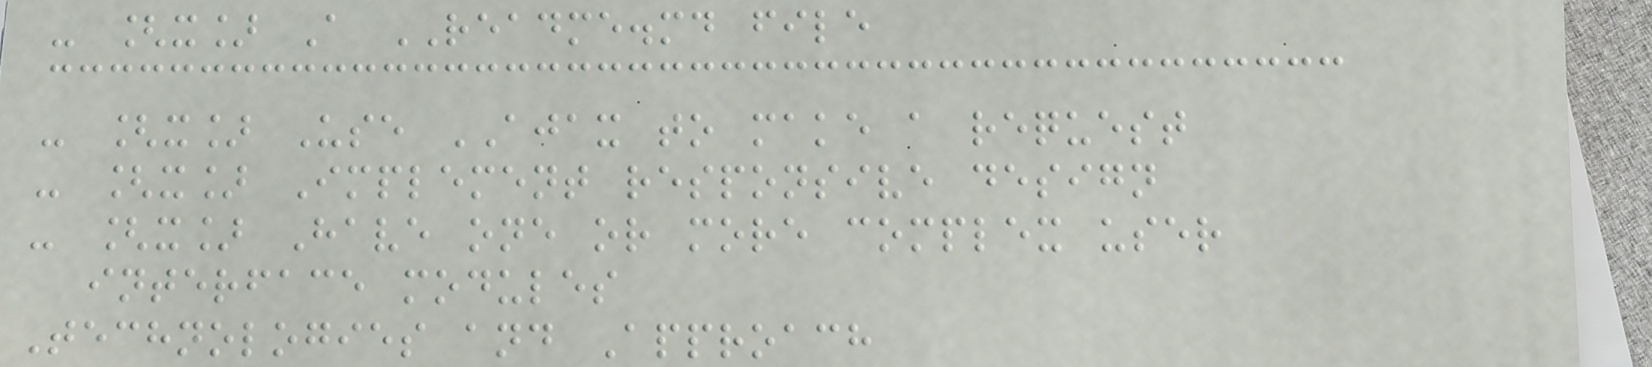- [x] A README.md file
- [x] Use AJAX to make a request
- [x] Implement responsive design
- [x] Have one or more complex user
interface modules
Technologies and Approach
